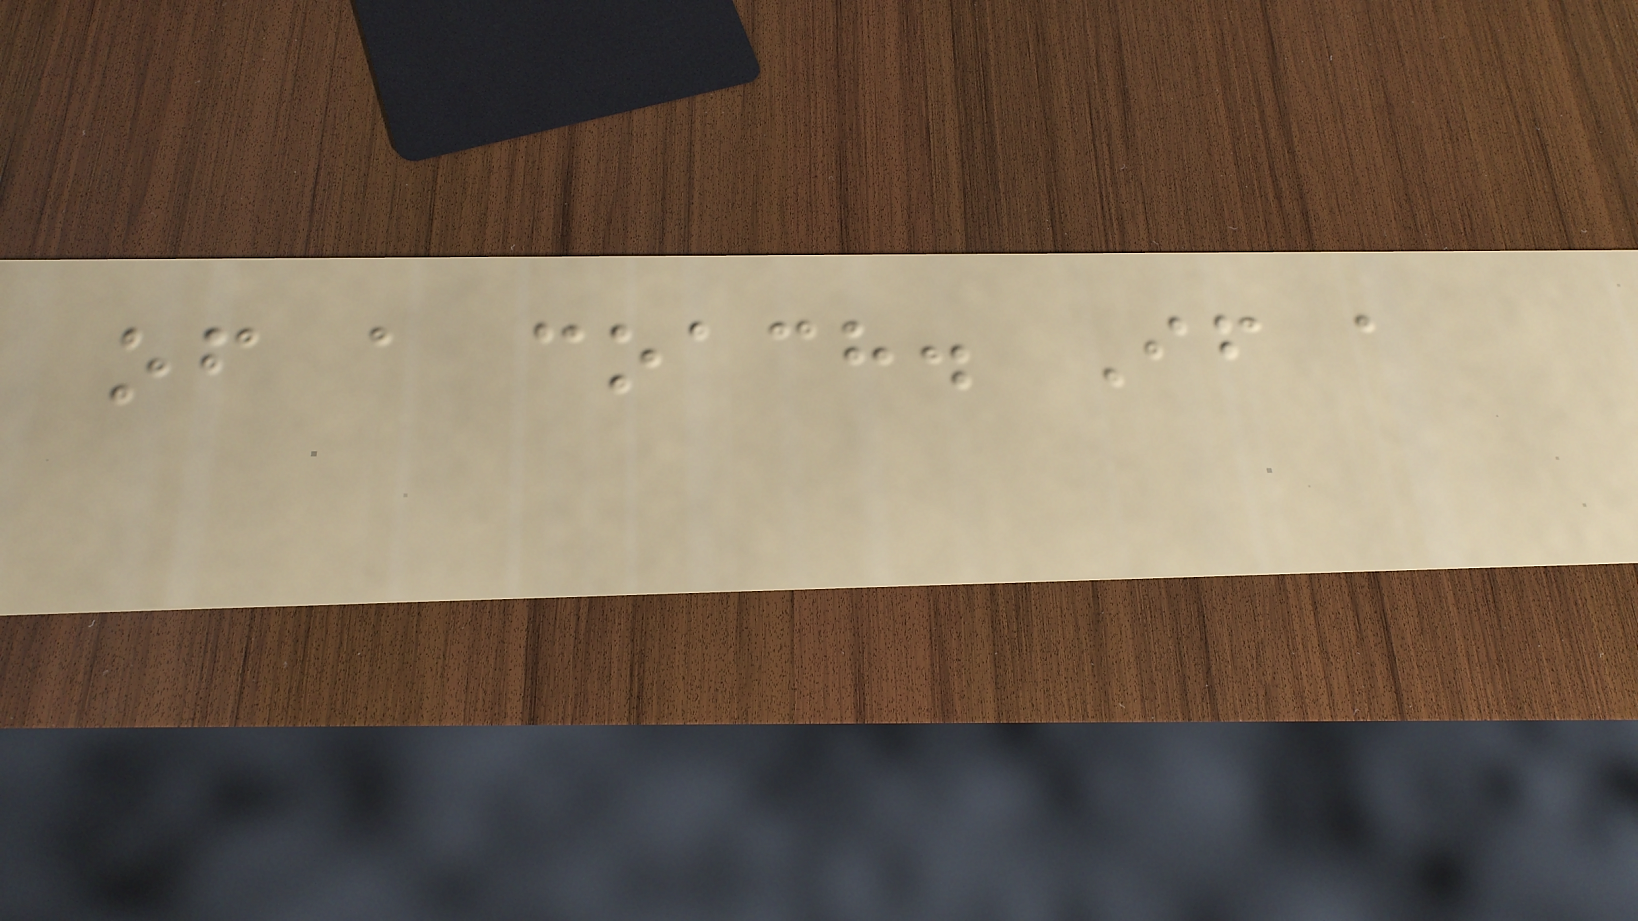of a coach. If a
